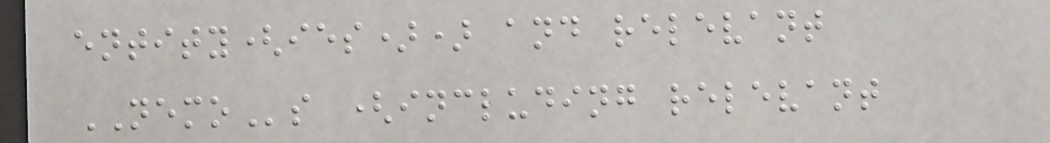entity(ies)) and relevant
NEMOs (including relevant
